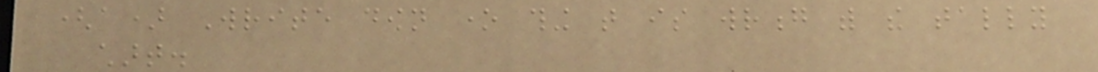(a) Write down one thing that is wrong with the tally
chart.
